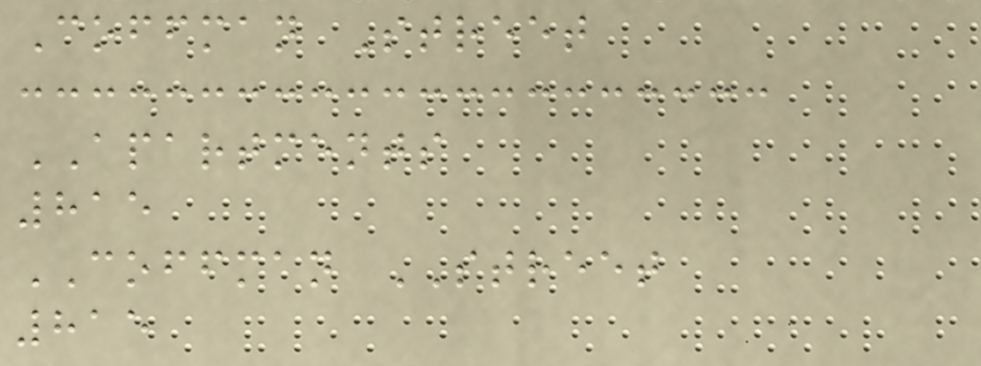Coffman Street
APARTMENTS
815
COFFMAN STREET
815
